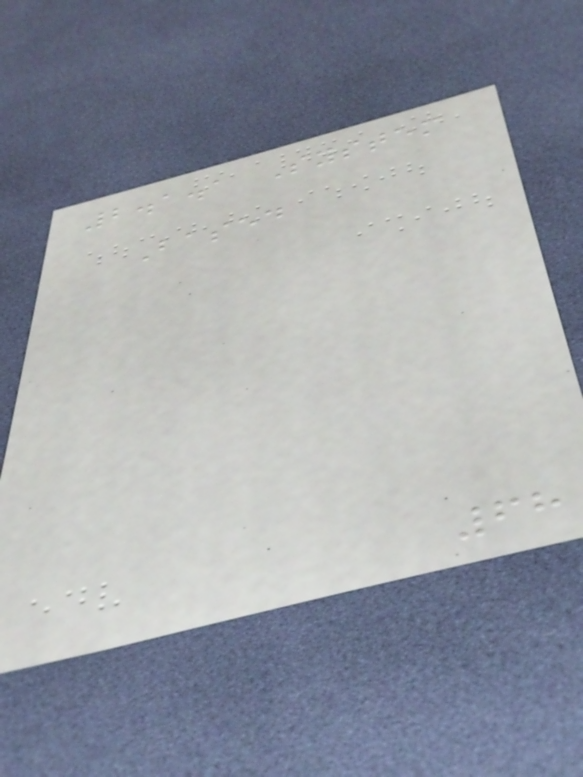2.1.1 System
Based
68
